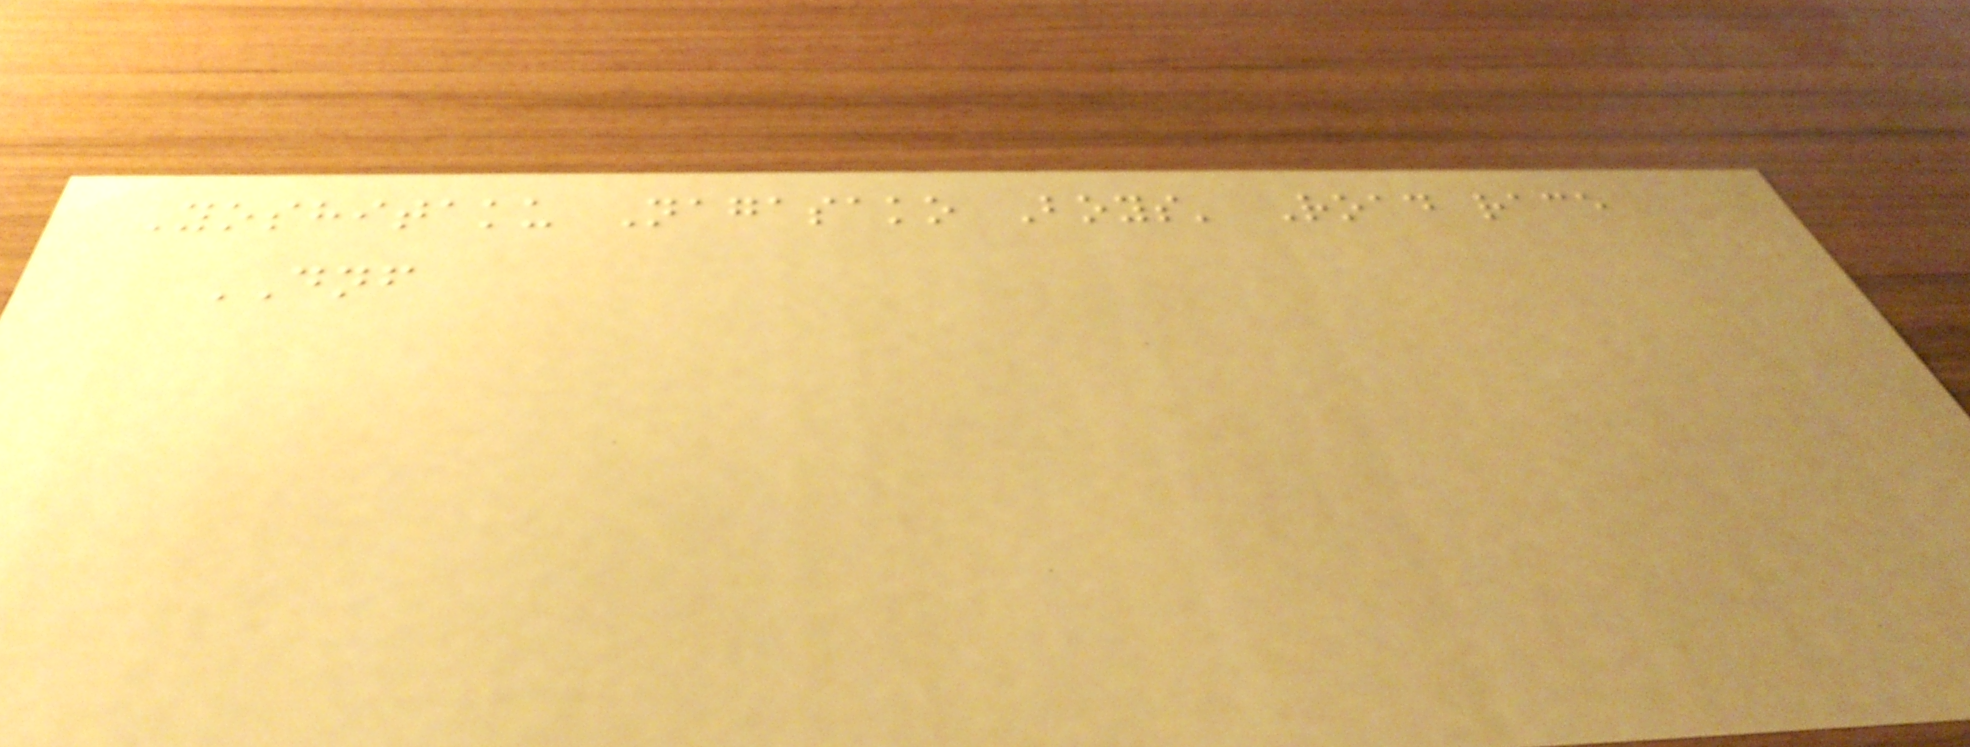Yoshitaku Nagasako Boys' Road race
DNF
